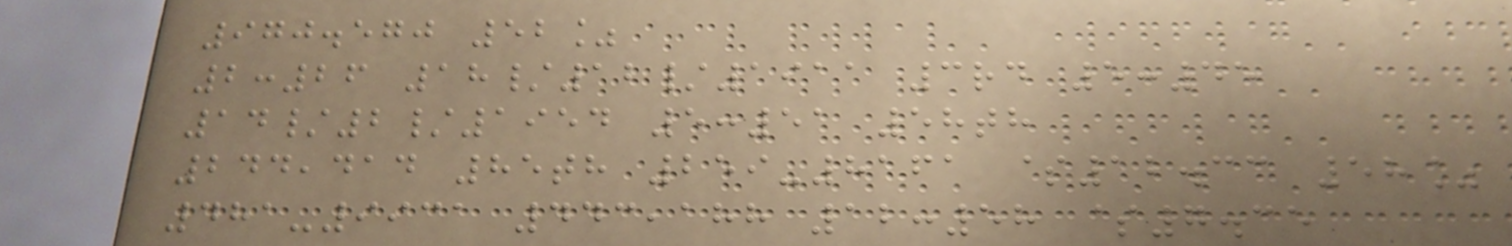970.570 52%
2:26 18/12/1911 3rd 5:45
14/2/1954 5:51 58th
244,414 85th 259-8161 $12.33 58%
481-9931 443,188 12:58 $7.35
